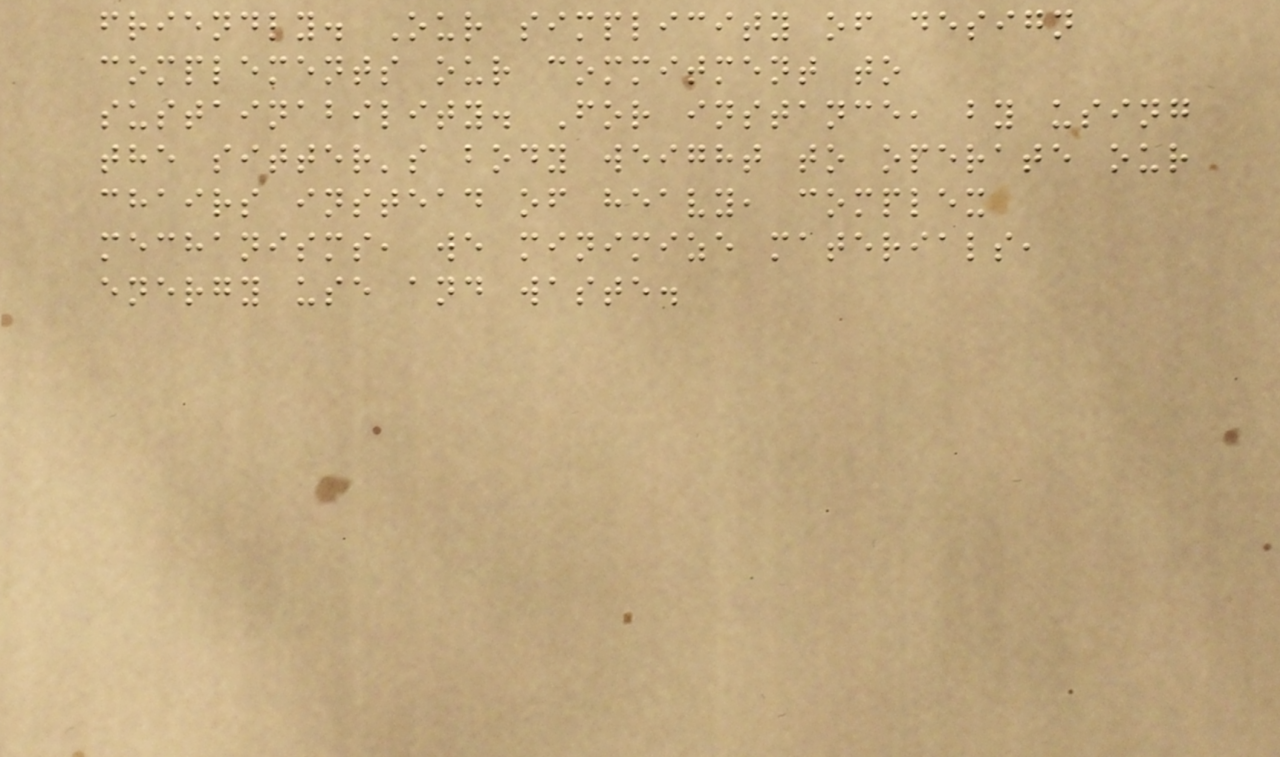friendly. Our simplicity of design
complements our commitment to
sustainability. For instance, by using
the sitter's body weight to operate our
chairs instead of heavy, complex
mechanisms, we minimize materials,
energy use and waste.
